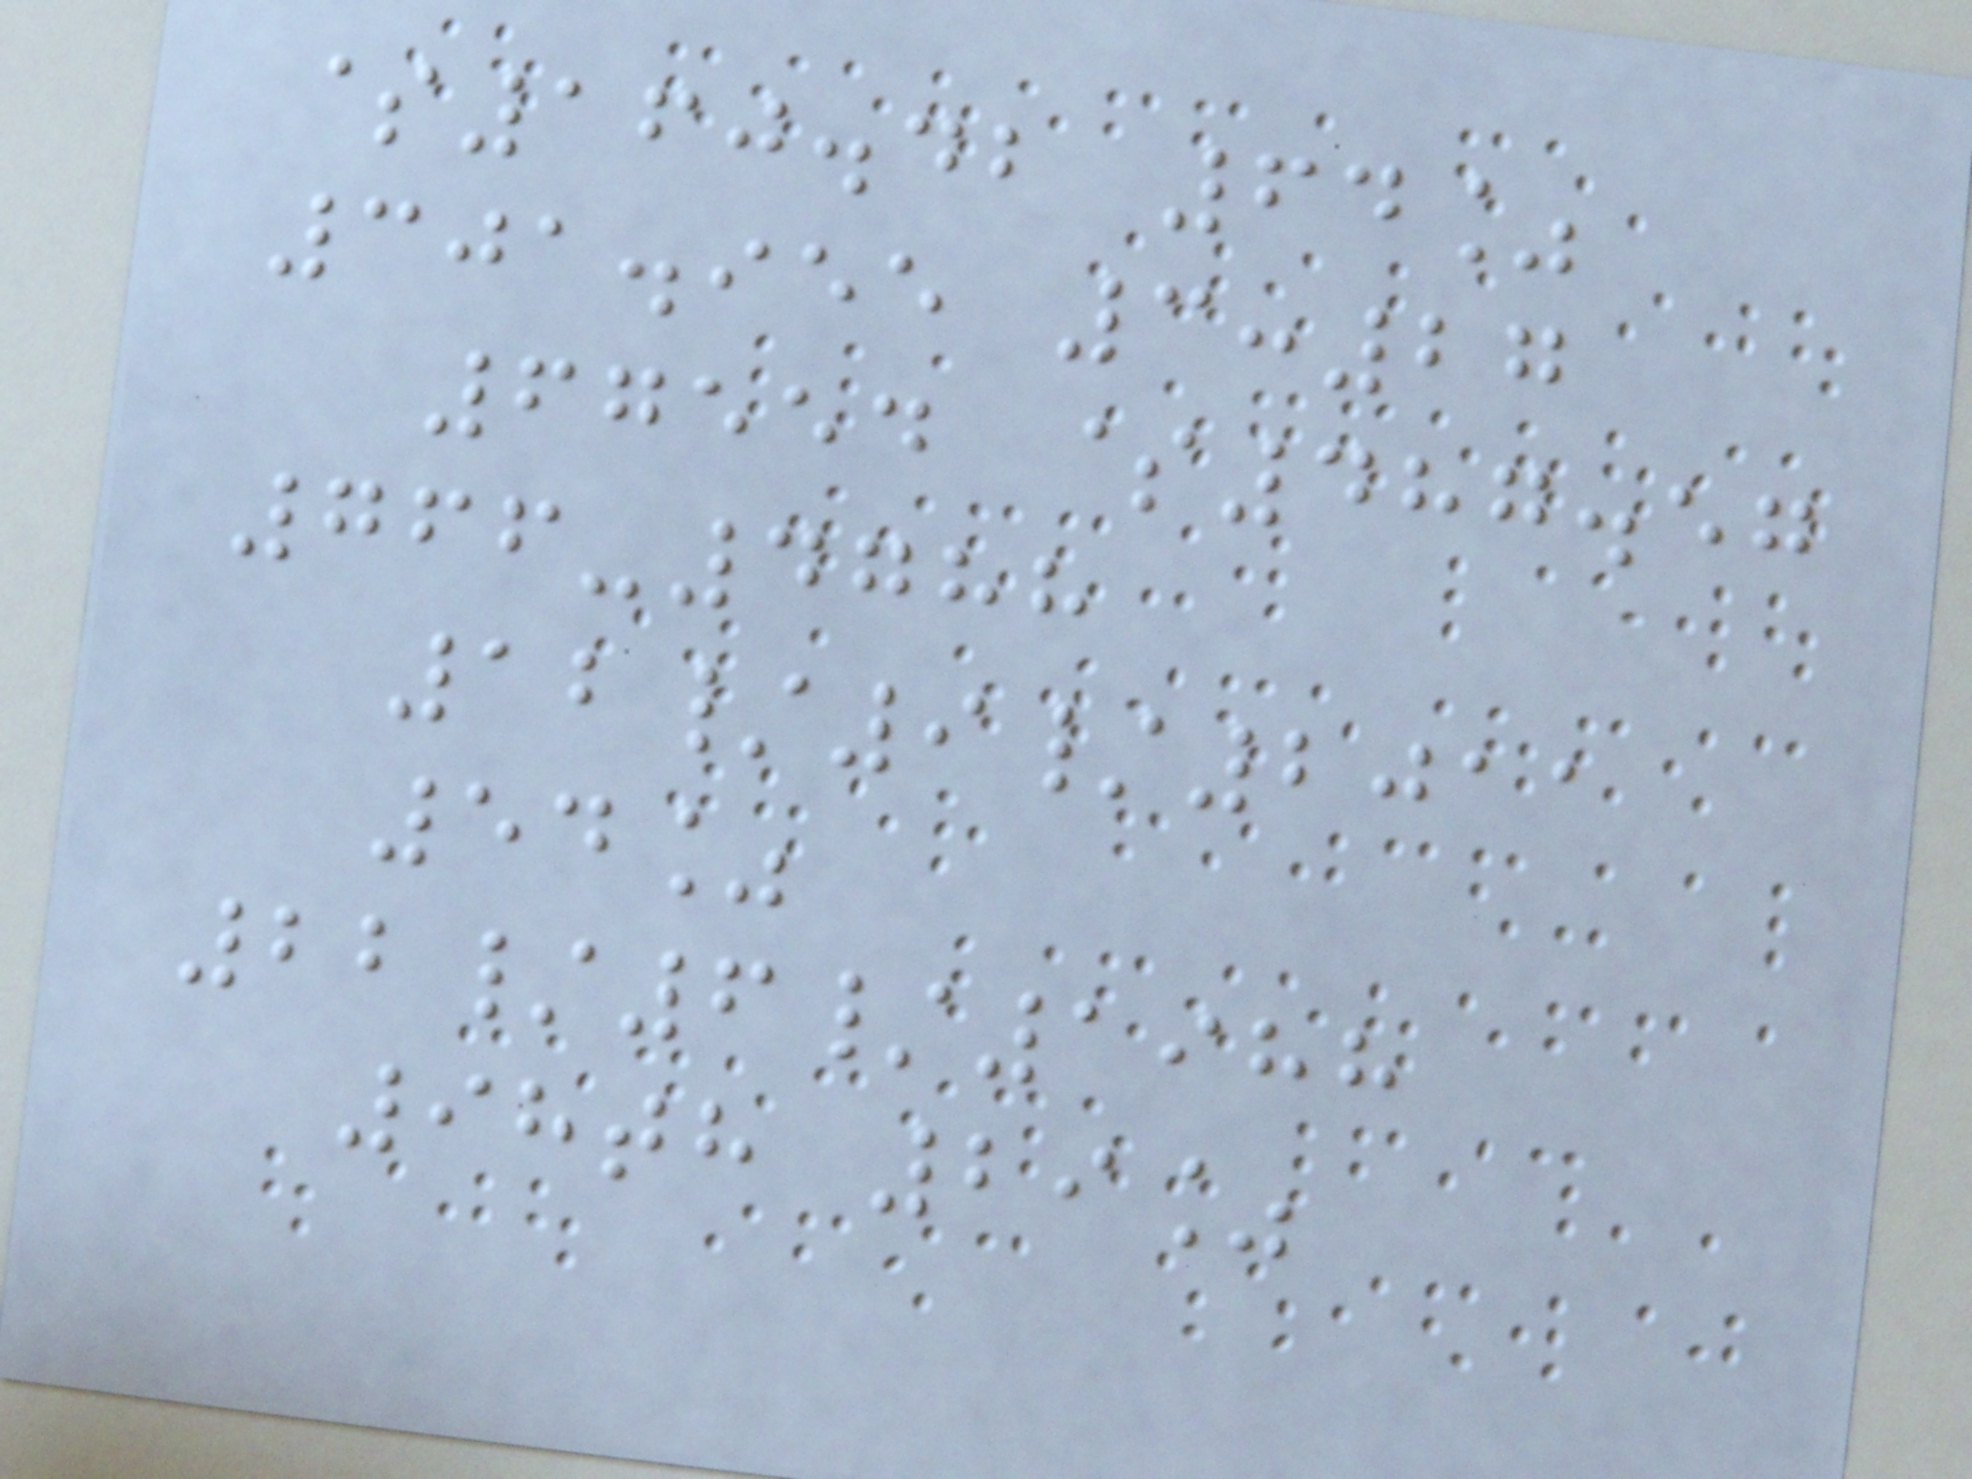$160.42 64%
301.955 3:27
67554 $487.57
766-4788
12/9/2011
54%
22/6/1988
98th 29%
